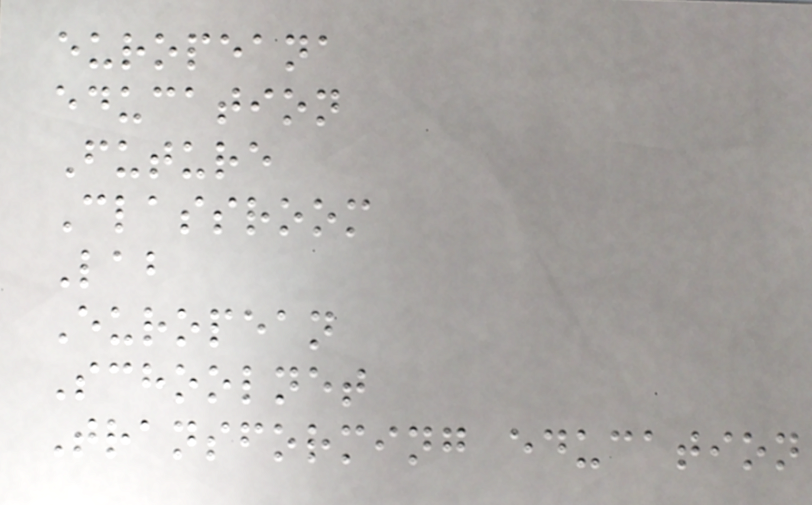europeana
education
Future
Classroom
Lab
European
Schoolnet
Transforming education
